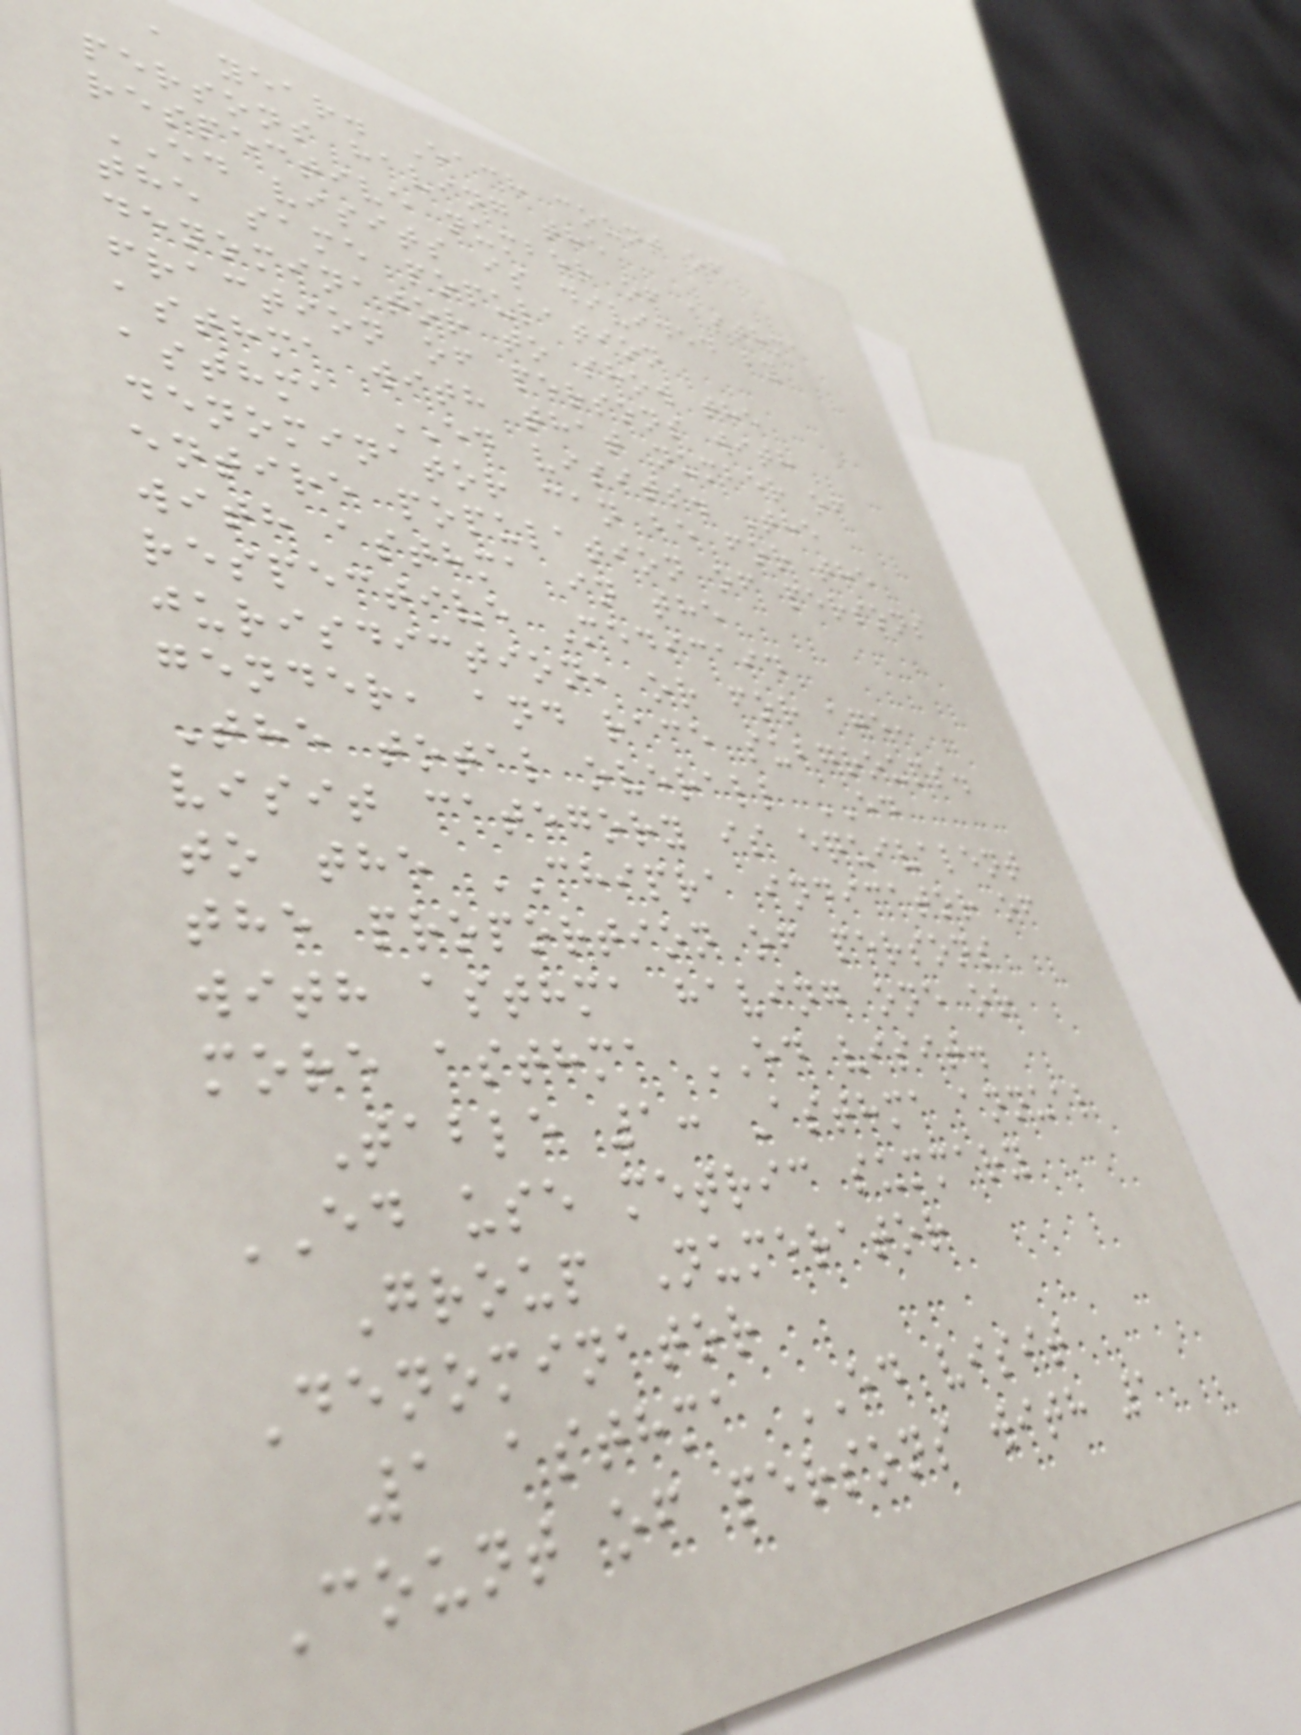a year. Each count of
persons having the
respective number of asthma
ED visits is divided by
the same population
denominator to show the
fraction of persons with
asthma with that number of
asthma ED visits. The
denominator can be for the
entire population of persons
with asthma in the
respective Medicaid
jurisdiction, or for age,
gender, and race subgroups.
The total overall ED
visit category is equivalent
to the CHIPRA indicator of
the proportion of persons
with asthma having one or
more asthma ED visit.
Table 1: Asthma annual
ED use metric summary
Group Numerator
Denominator
1 asthma ED visit
Count of persons with 1
